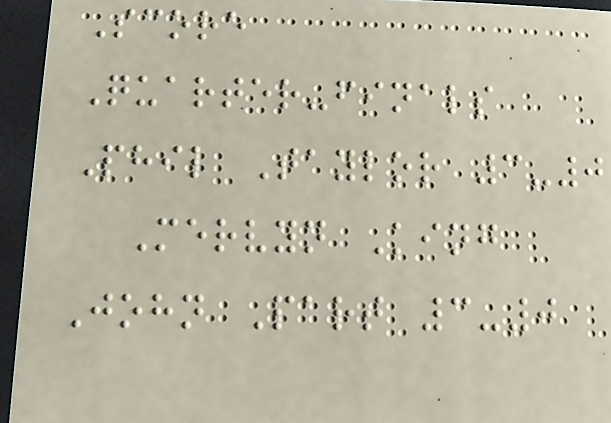Score
Quarter-finals
Phil Taylor 3-0
Mervyn King
John Part 3-0
